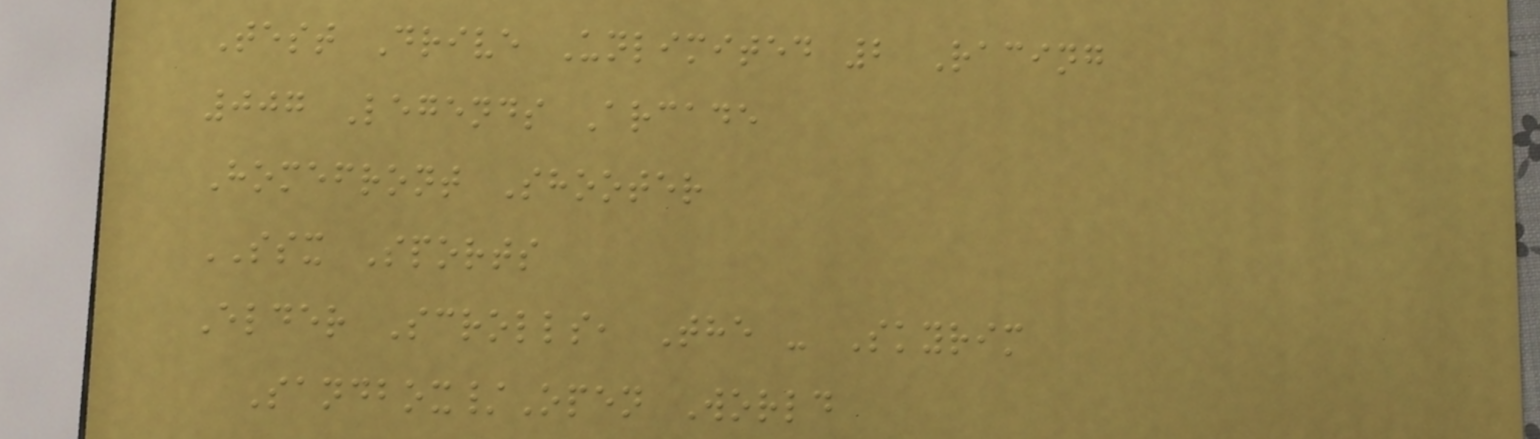Test Drive Unlimited 2 Racing
007 Legends Arcade
Homefront Shooter
SSX Sports
Elder Scrolls, The - Skyrim
Sandbox/Open World
